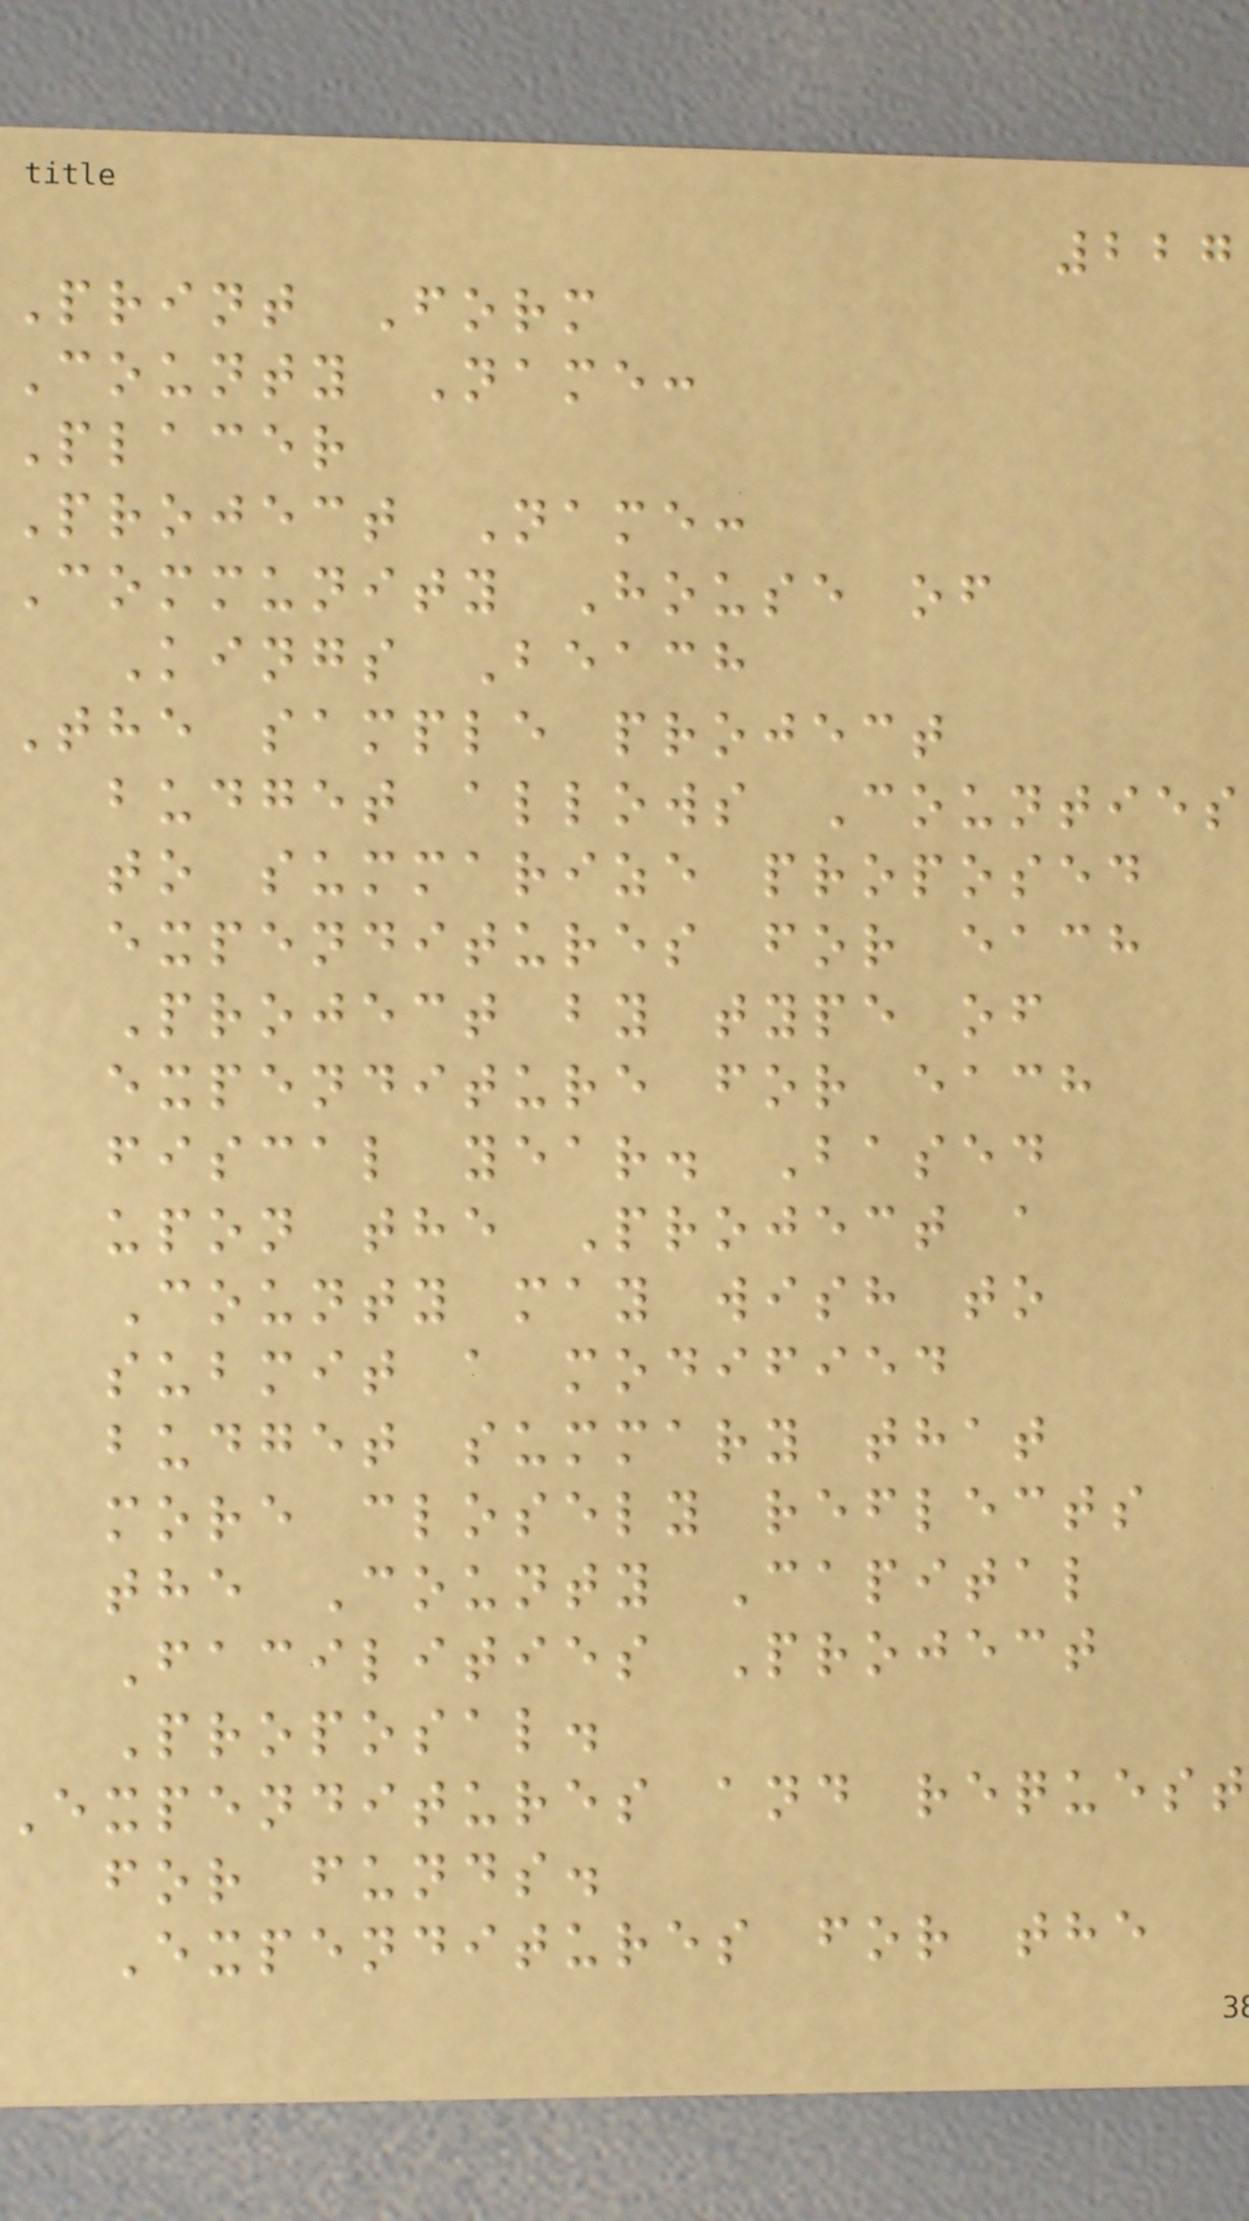227
Print Form
County Name:
Placer
Project Name:
Community House of
Kings Beach
The sample project
budget allows Counties
to summarize proposed
expenditures for each
Project by type of
expenditure for each
fiscal year. Based
upon the Project a
County may wish to
submit a modified
budget summary that
more closely reflects
the County Capital
Facilities Project
Proposal.
Expenditures and request
for funds.
Expenditures for the
